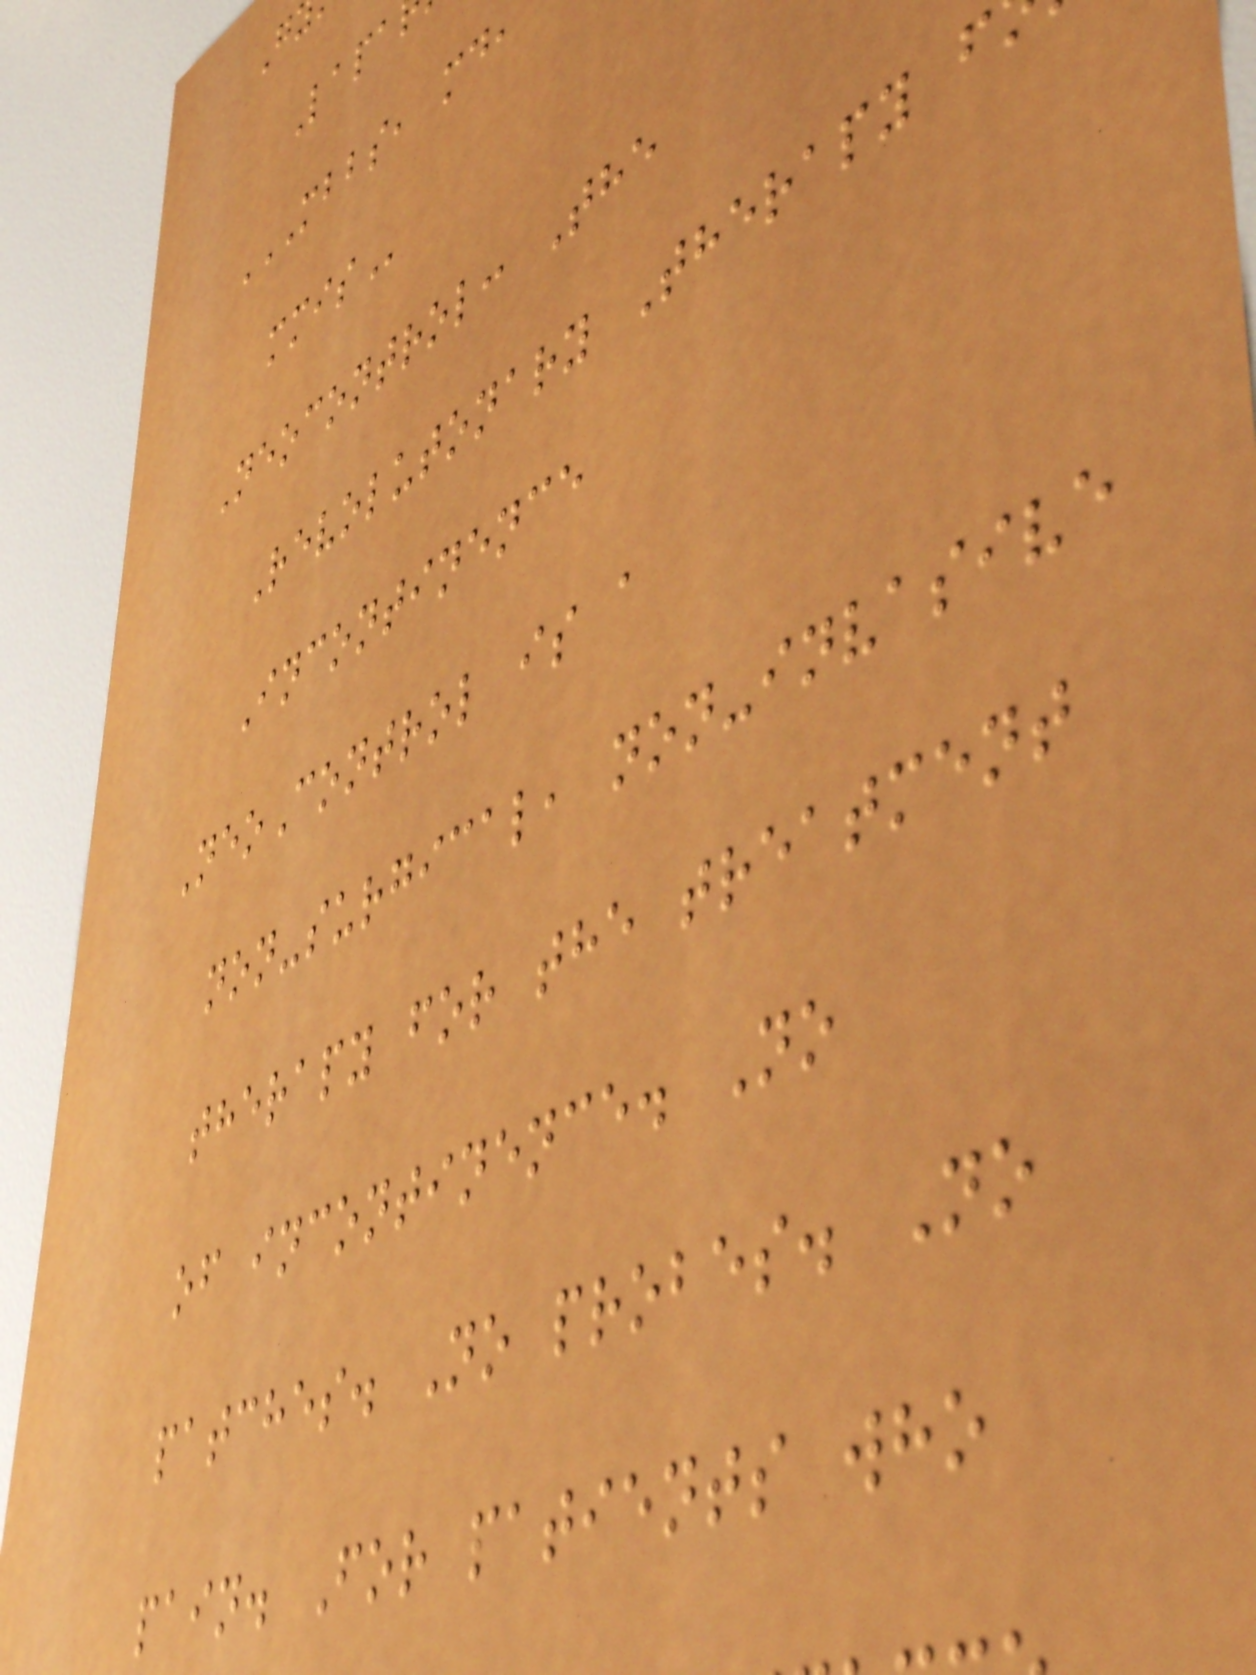Neocontrol: The
Revolutonary Therapy f
Incontinence
NeoControl is a
non-surgical, non-invasive
therapy for the treatment
of incontinence. No
patches. No probes. No
pain. For patients who
